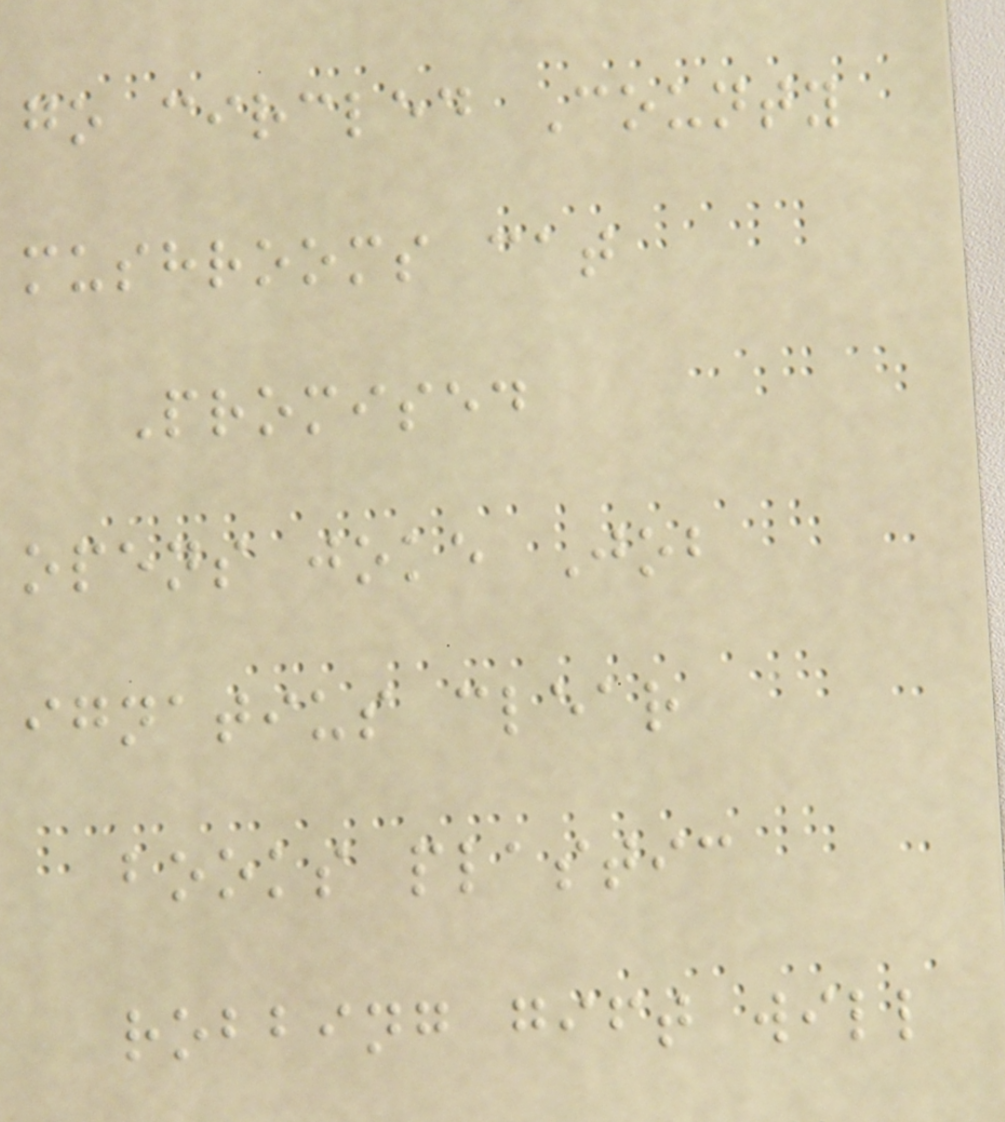go circled County
mushrooms cat
Promised
opens joke Job
ignatius clear
books plastic
robbing gift will
